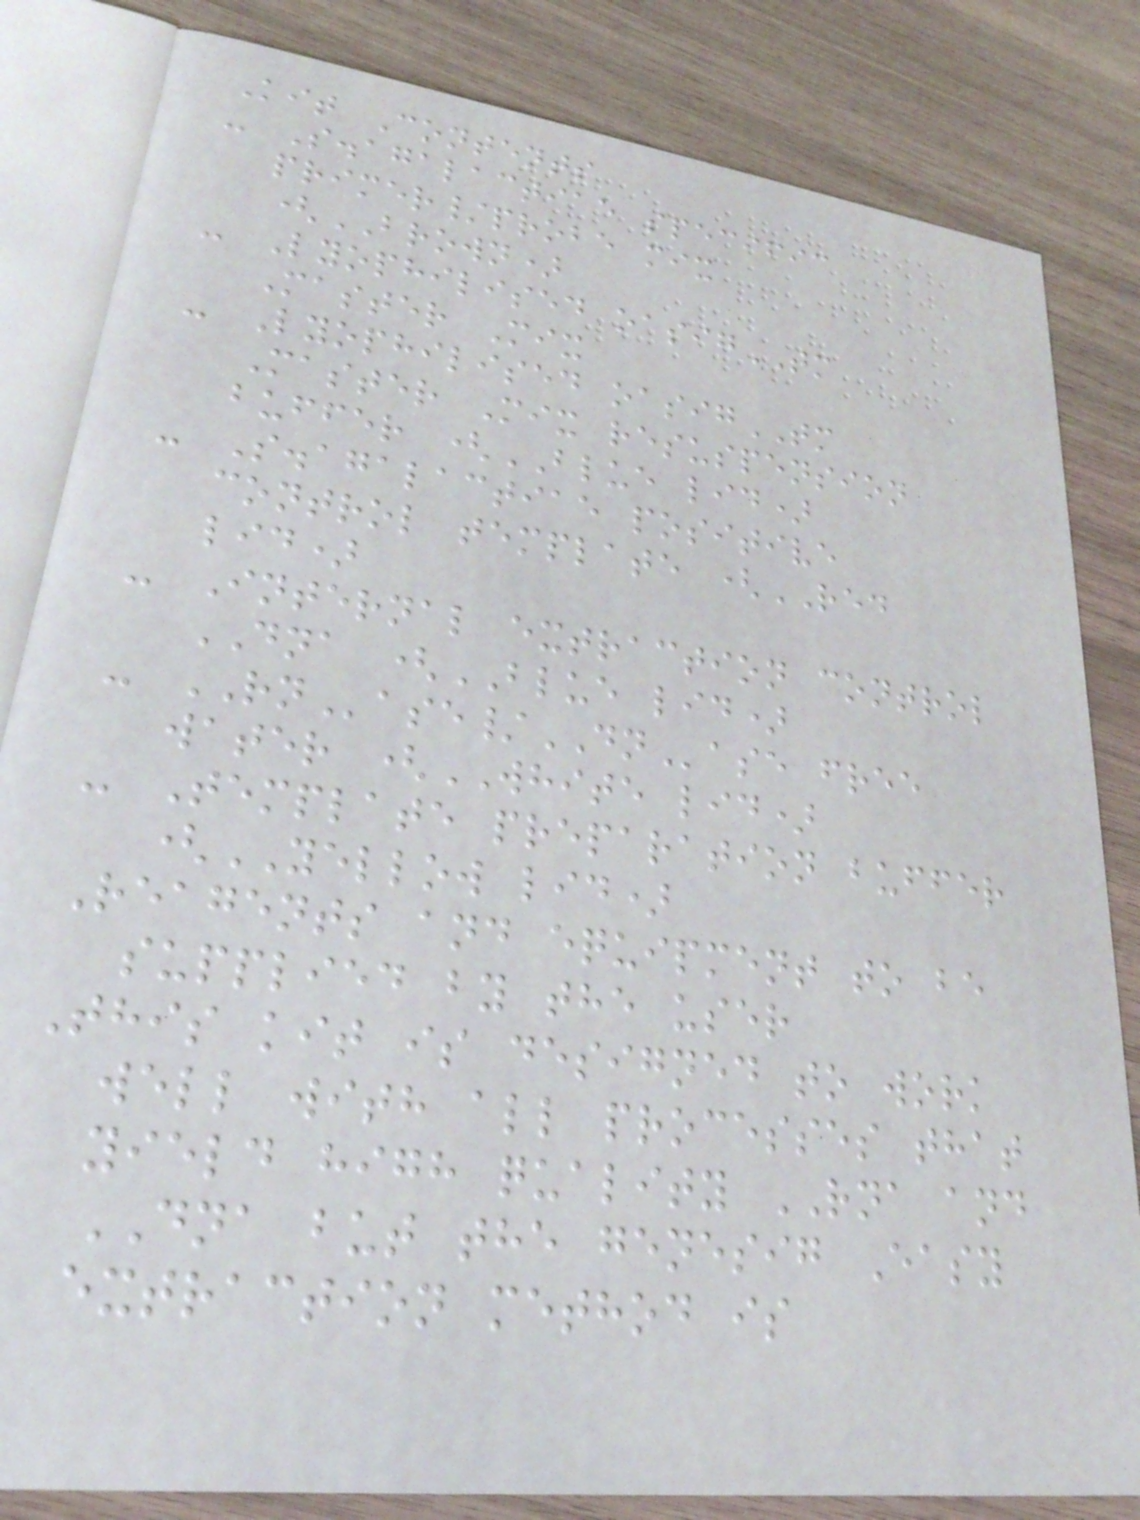Kit Contents
- S.agalactiae specific
primer/probe mix
(BROWN)
- Lyophilised oasigTM
Master Mix
- Lyophilised oasigTM
Master Mix resuspension
buffer (BLUE lid)
- S.agalactiae positive
control template (RED
lid)
- Internal extraction control
DNA (BLUE lid)
- RNase/DNase free
water (WHITE lid)
- Template preparation buffer
(YELLOW lid)
Reagents and equipment to be
supplied by the user
This kit is designed to work
well with all processes that
yield high quality RNA and
DNA but the genesig Easy
extraction method is
